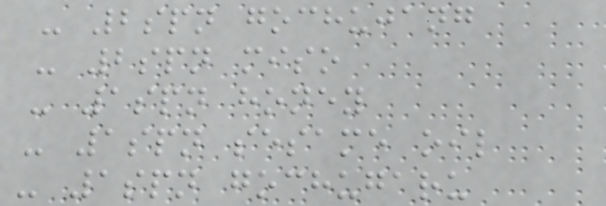- 2spn gochujang
- 2spn miso
- 1spn honey
- 1spn sesame oil
- 1spn gochugaru
